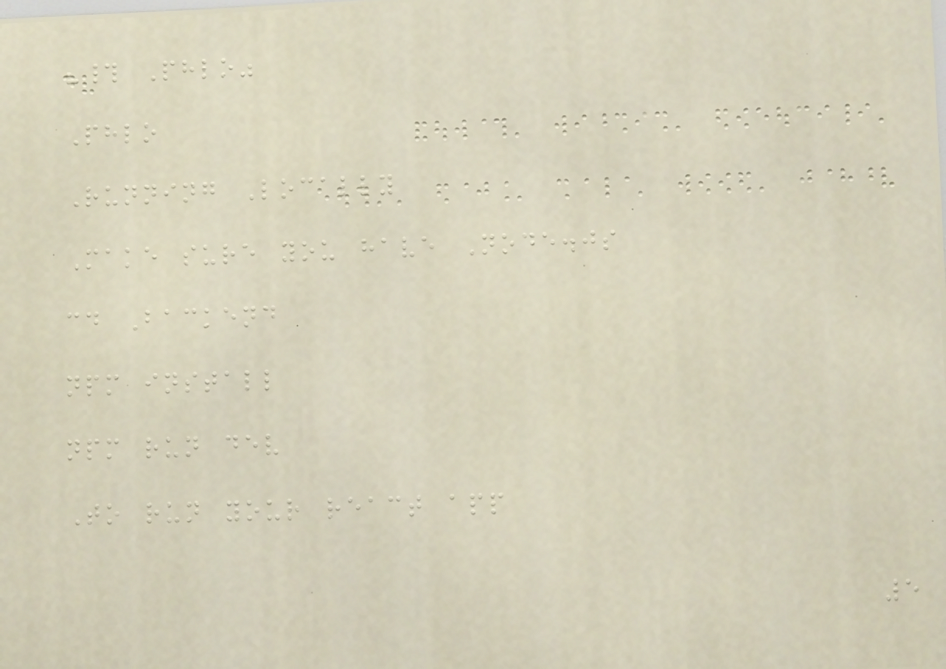"# Phlo"
Phlo
Running Locally
Make sure you have Node.js
cd Backend
npm install
npm run dev
To run your react app
5
